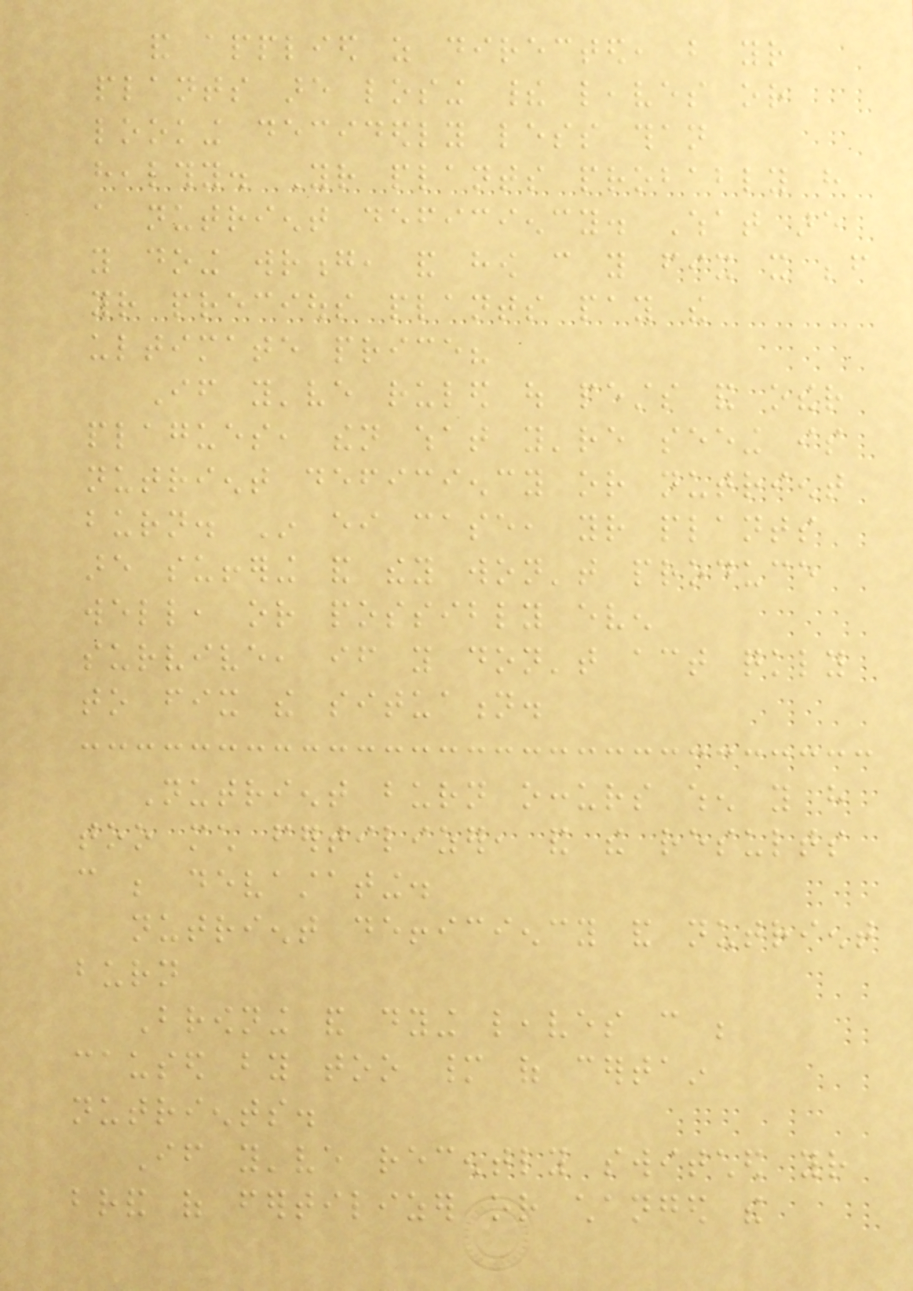and applied as directed, but your
plants are losing their leaves or
looking decidedly less than
healthy. Your plants probably have
a nutrient deficiency. What are
you doing wrong, and how can you fix it before
your precious plants pay the
ultimate price?
If you've ruled out pests and other
plagues, then what you're seeing is
nutrient deficiency or nutrient
burn. In either case, your plants
are suffering and they won't produce
well, or possibly even
survive, if you don't act quickly
to fix the situation.
Nutrient burn occurs when you have
too much fertilizer, and the results
can be devastating.
nutrient defficiency and nutrient
burn
Browning and dying leaves can be
caused by too many of certain
nutrients.
If you've recently switched your
brand of fertilizer or changed the
